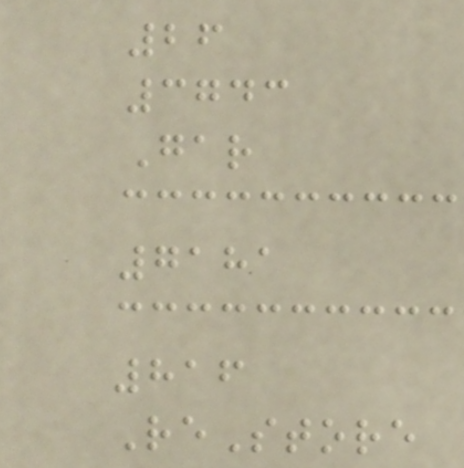26
3743
Gar
7181
816
ReStore
